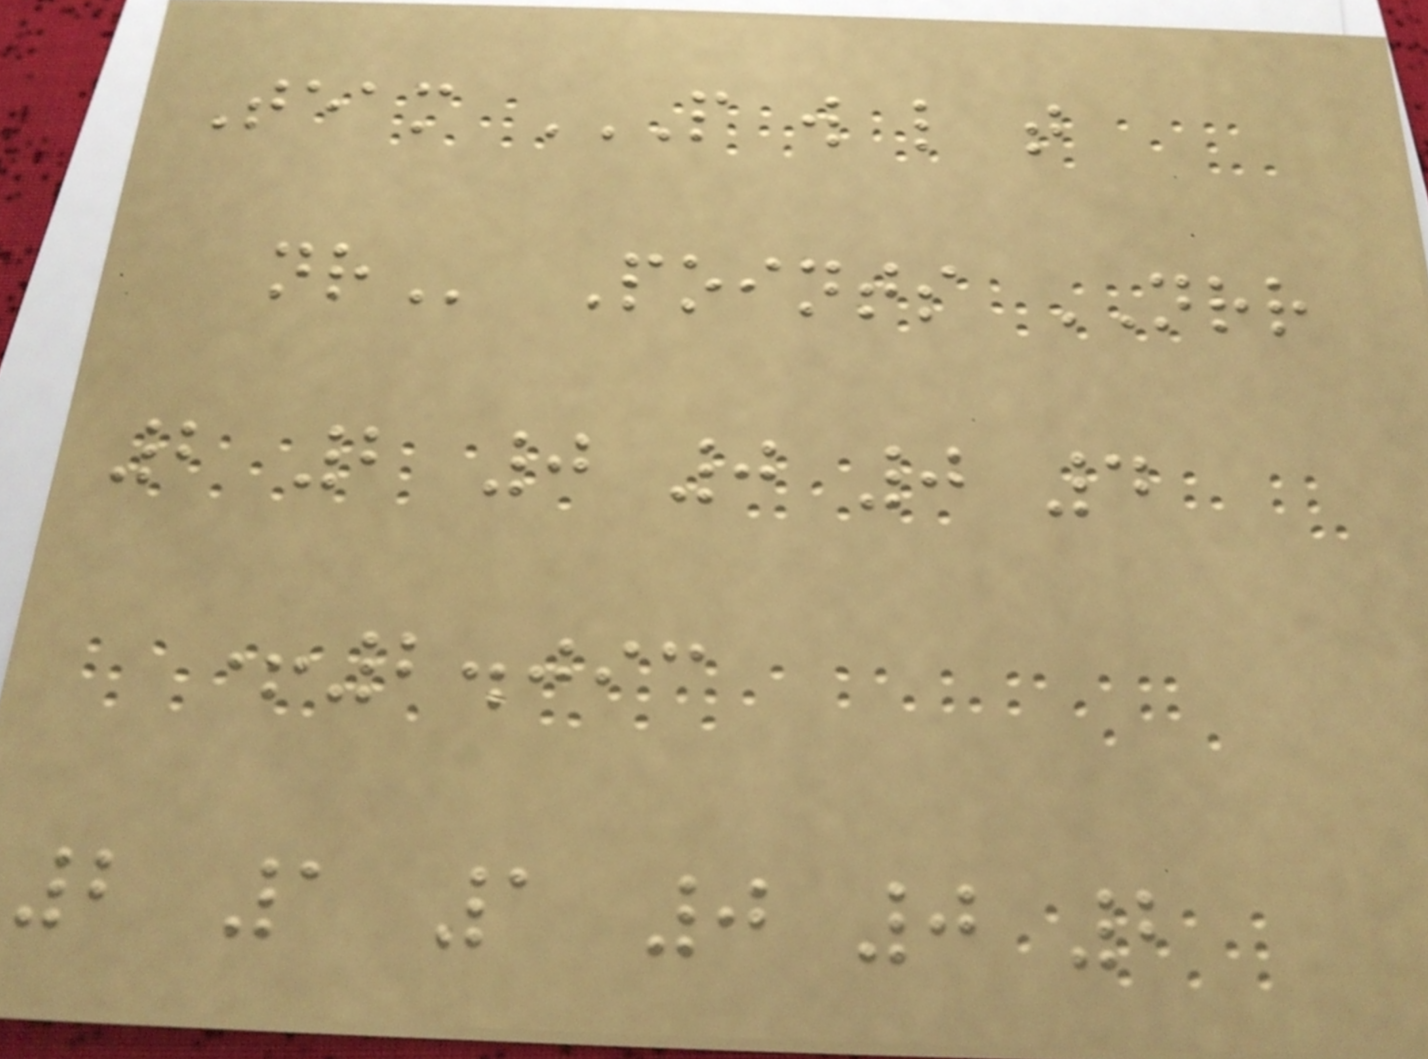Team P W L T
NR Points NRR
2 2 0 0 0 4
+2.093
2 1 1 0 0 2
